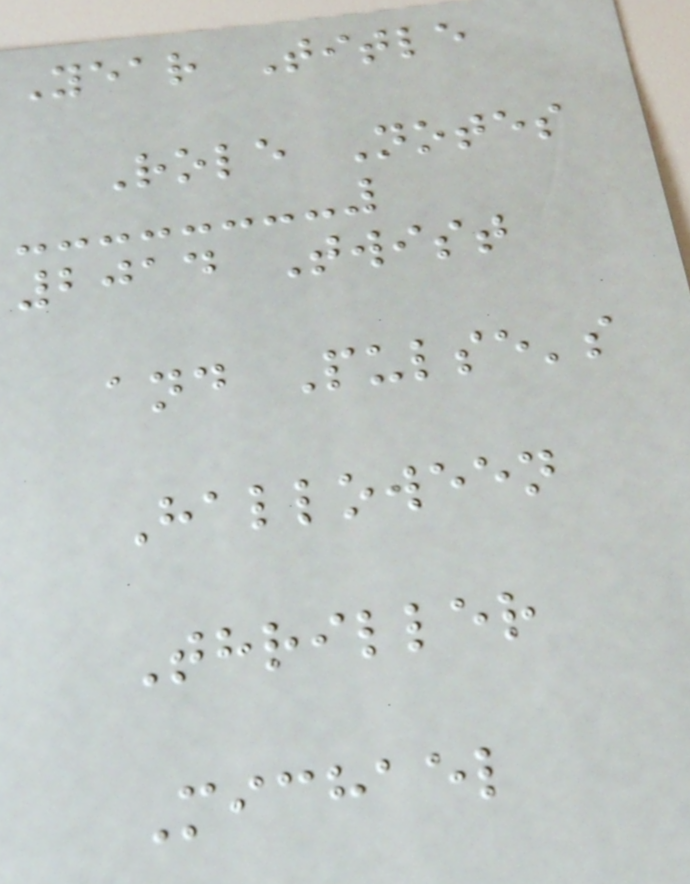Year Title
Role Notes
2014 Twist
and Pulse's
Halloween
Thriller
Michael
